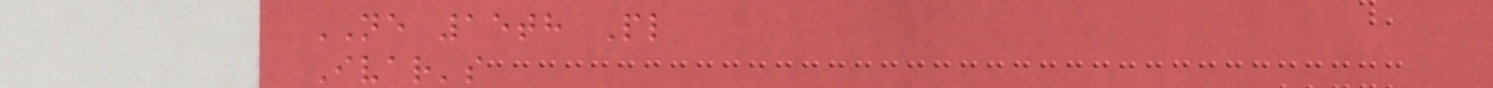NE 15th Pl
Ivar's
